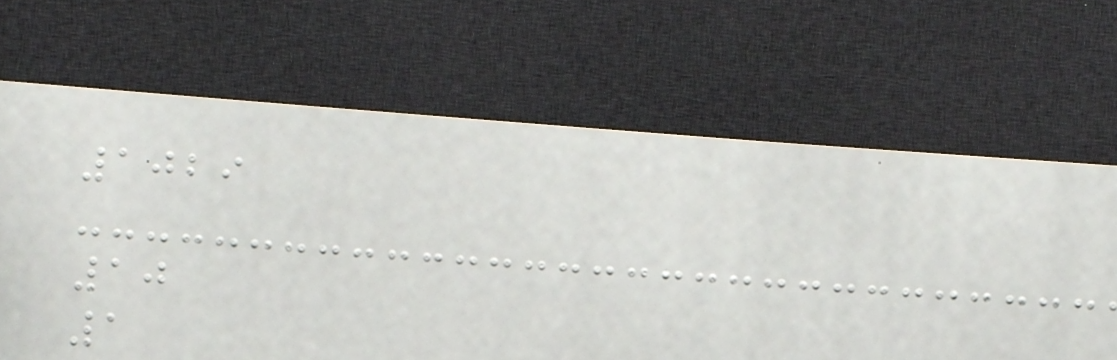1029
10
1
